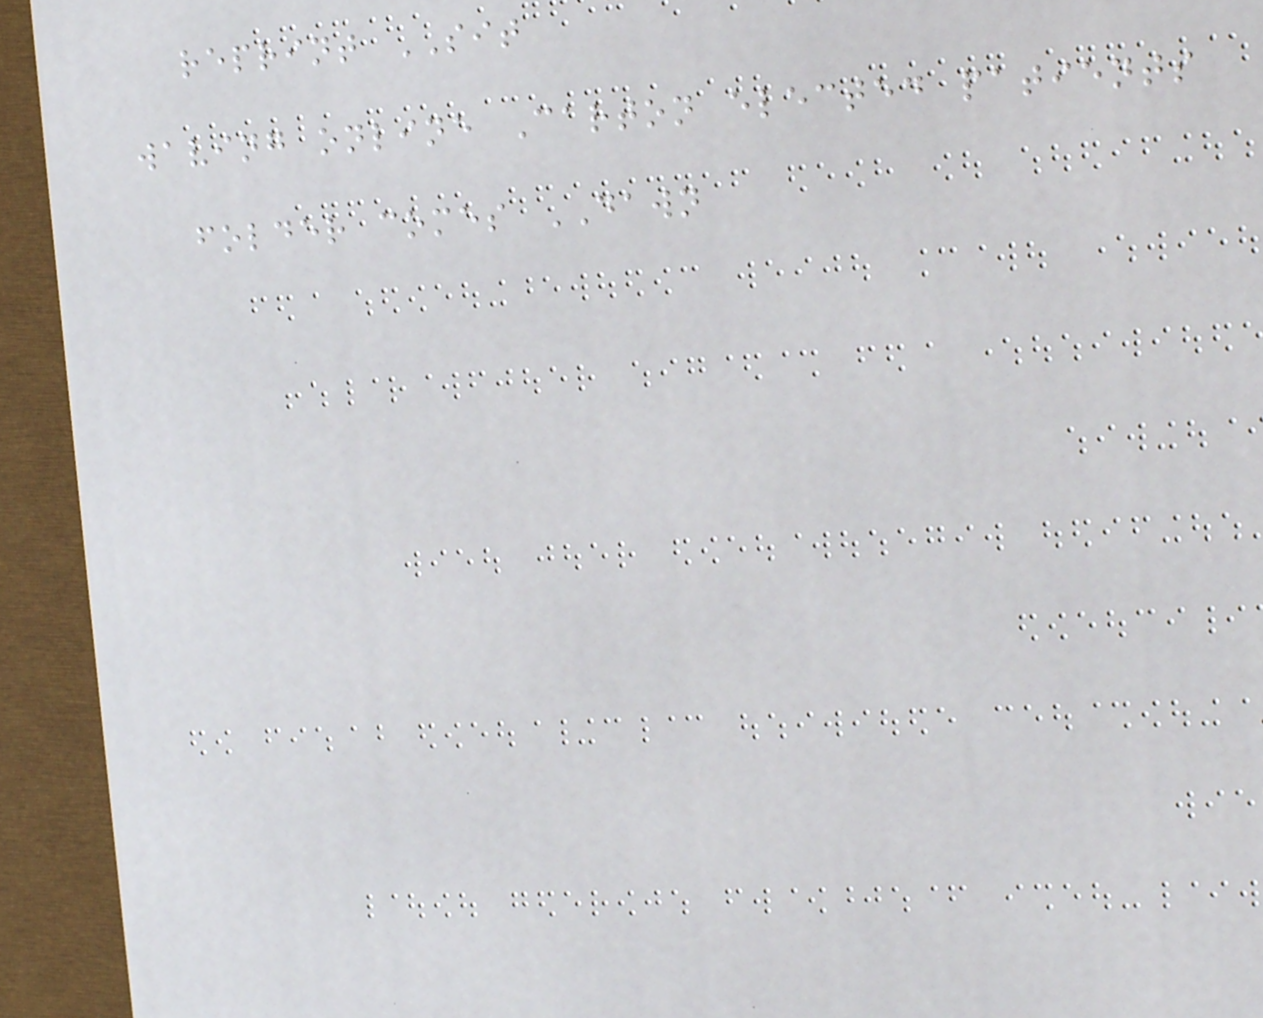reprint SIT
waving online Carton elected patients
folder comes DAWN
